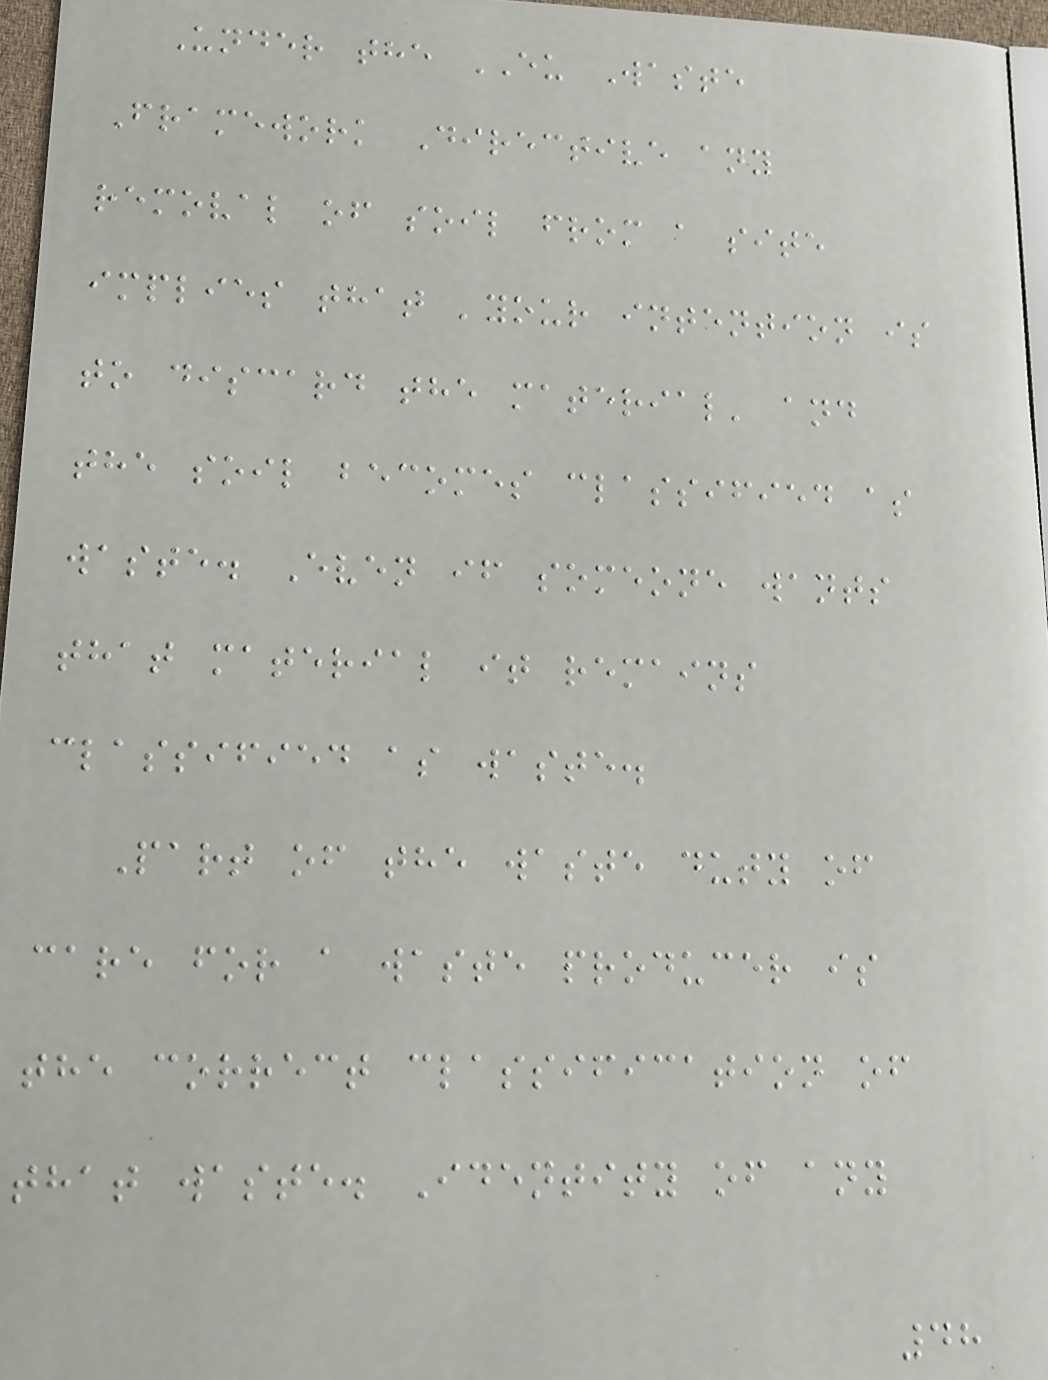Under the EU Waste
Framework Directive any
removal of soil from a site
implies that 'your intention is
to discard the material' and
the soil becomes classified as
waste. Even if someone wants
that material it remains
classified as waste.
Part of the waste duty of
care for a waste producer is
the correct classification of
that waste. Identity of any
48
